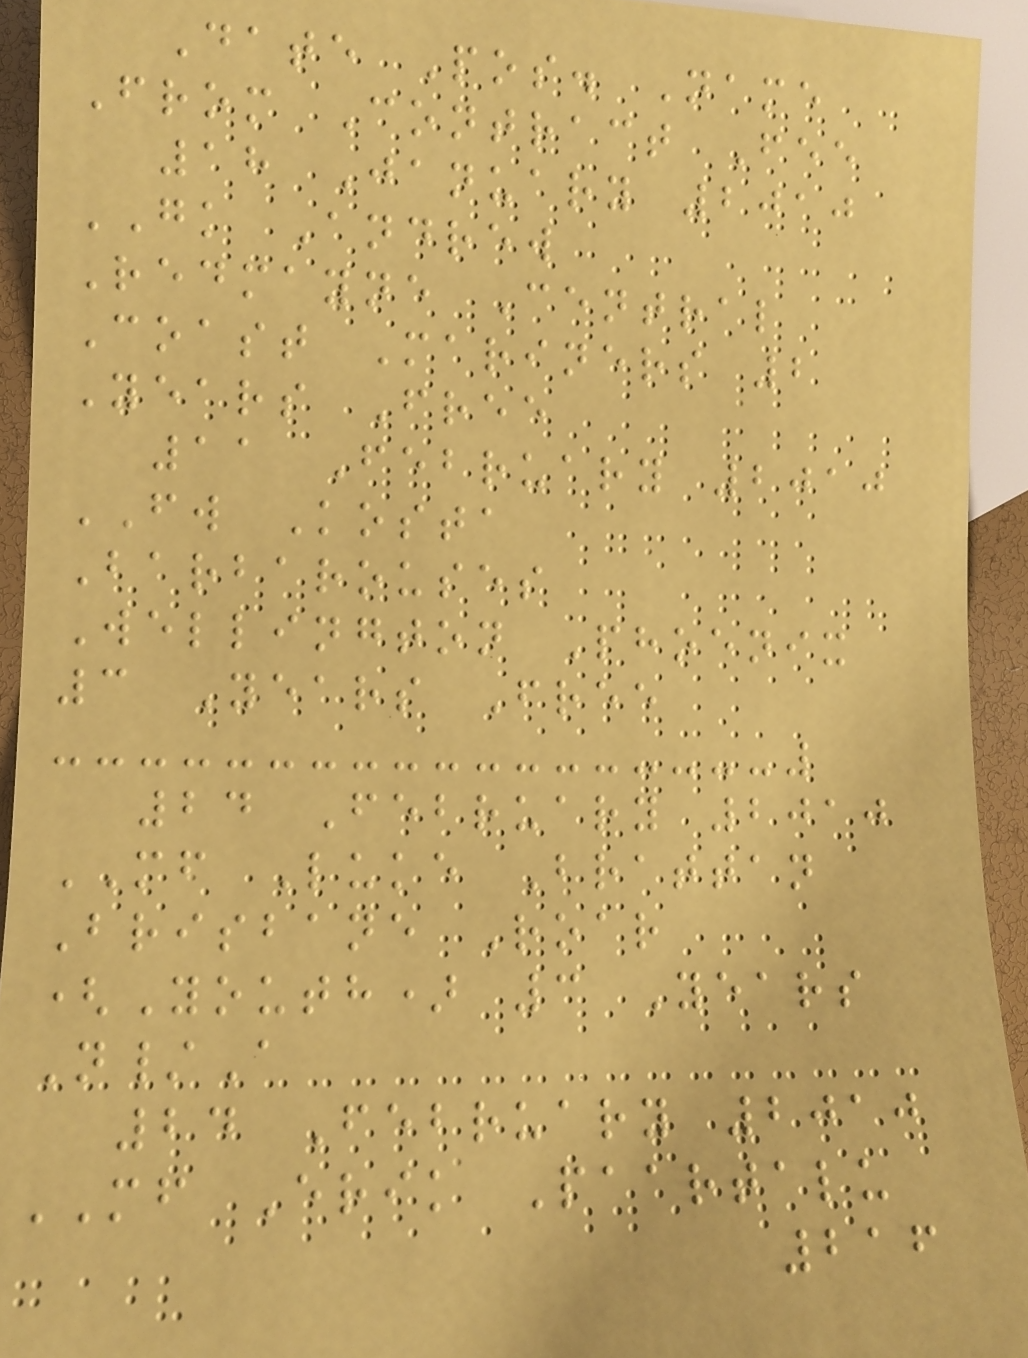Date Pos. Name
From Contract Fee
18 January 2010
GK Andrew
Redmayne Central
Coast Mariners 2
Years Free
11 February 2010
FW Kosta
Barbarouses
Wellington Phoenix
3 Years Free
24 February 2010
MF Luke Brattan
Brisbane Roar
(Youth) 3 Years
N/A
24 February 2010
MF Erik Paartalu
216
